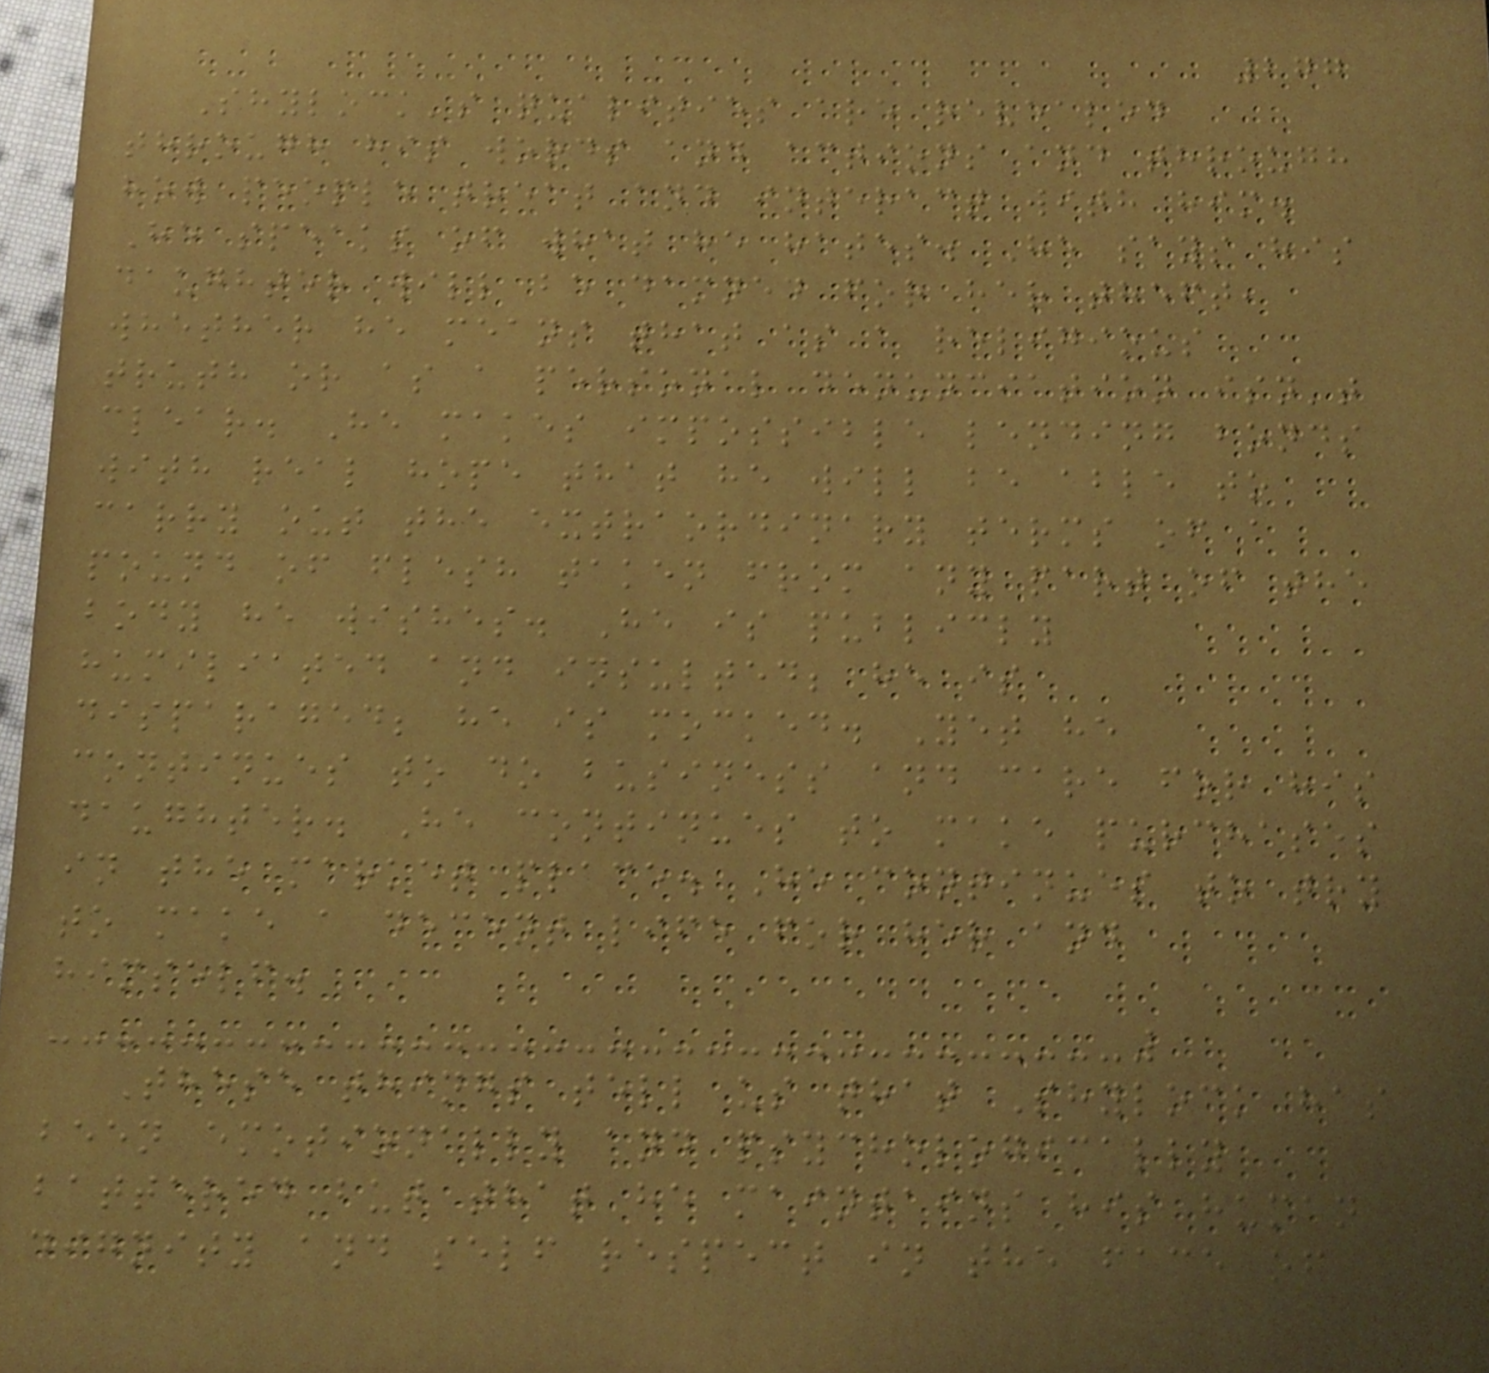277
Shylock's qualities are revealed
through his words and actions and through
how people treat and interact with him.
He speaks of what he hates. He says his
daughter will be damned for her theft,
whether he means that as a religious
truth or as a personal denunciation isn't
clear. He makes impossible lending bonds
with real hope that he will be able to
carry out the extraordinary terms of a
pound of flesh taken from any part of the
body he wishes. He is publicly
humiliated and insulted; he is
disparaged; he is mocked. Yet he
continues to do business and care for his
daughter. He continues to make purchases
in the market place. He continues to try
to make a decent life for her and
himself.
These things tell us that Shylock has
been emotionally and psychologically
battered but that he maintains his human
dignity and self respect in the face of
